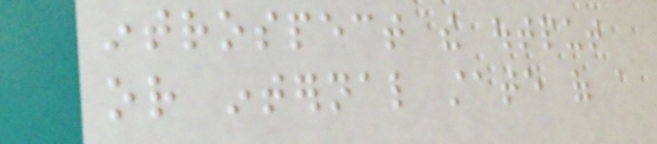introspect the output
or internal state of a
